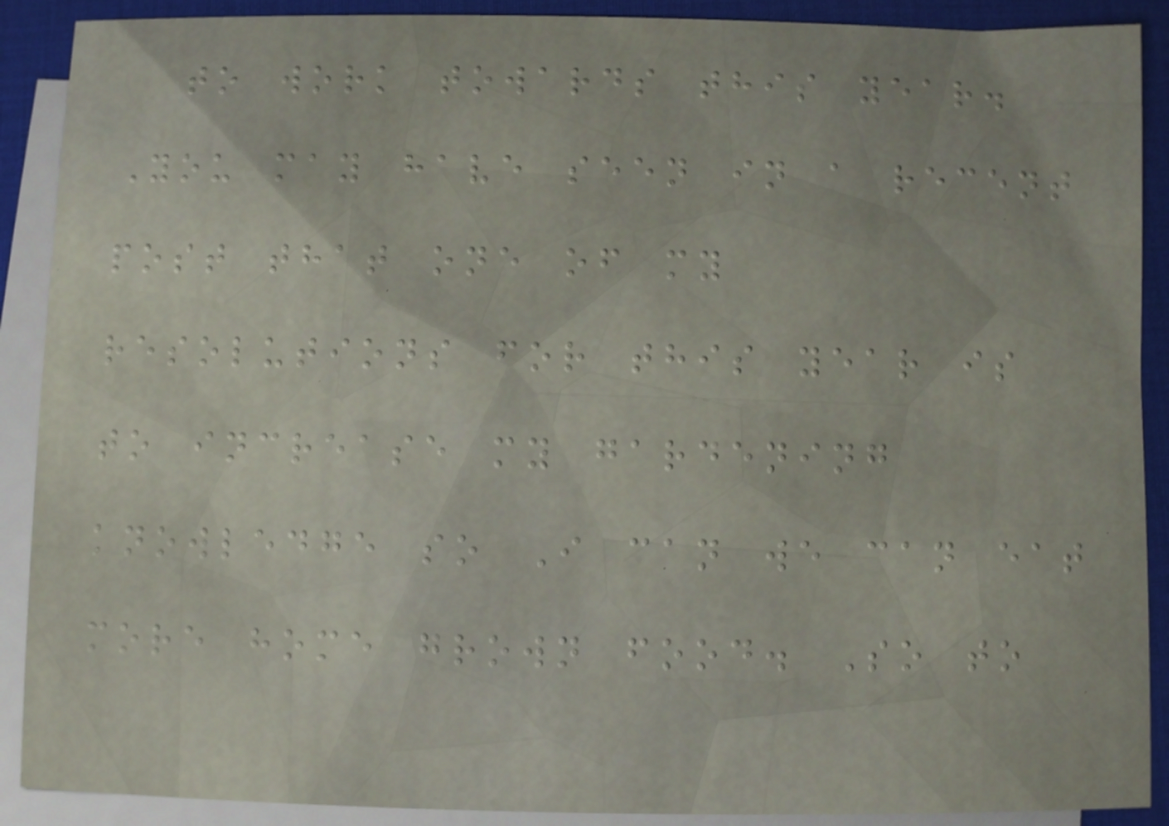to work towards this year.
You may have seen in a recent
post that one of my
resolutions for this year is
to increase my gardening
knowledge so I can we can eat
more home grown food. So to
